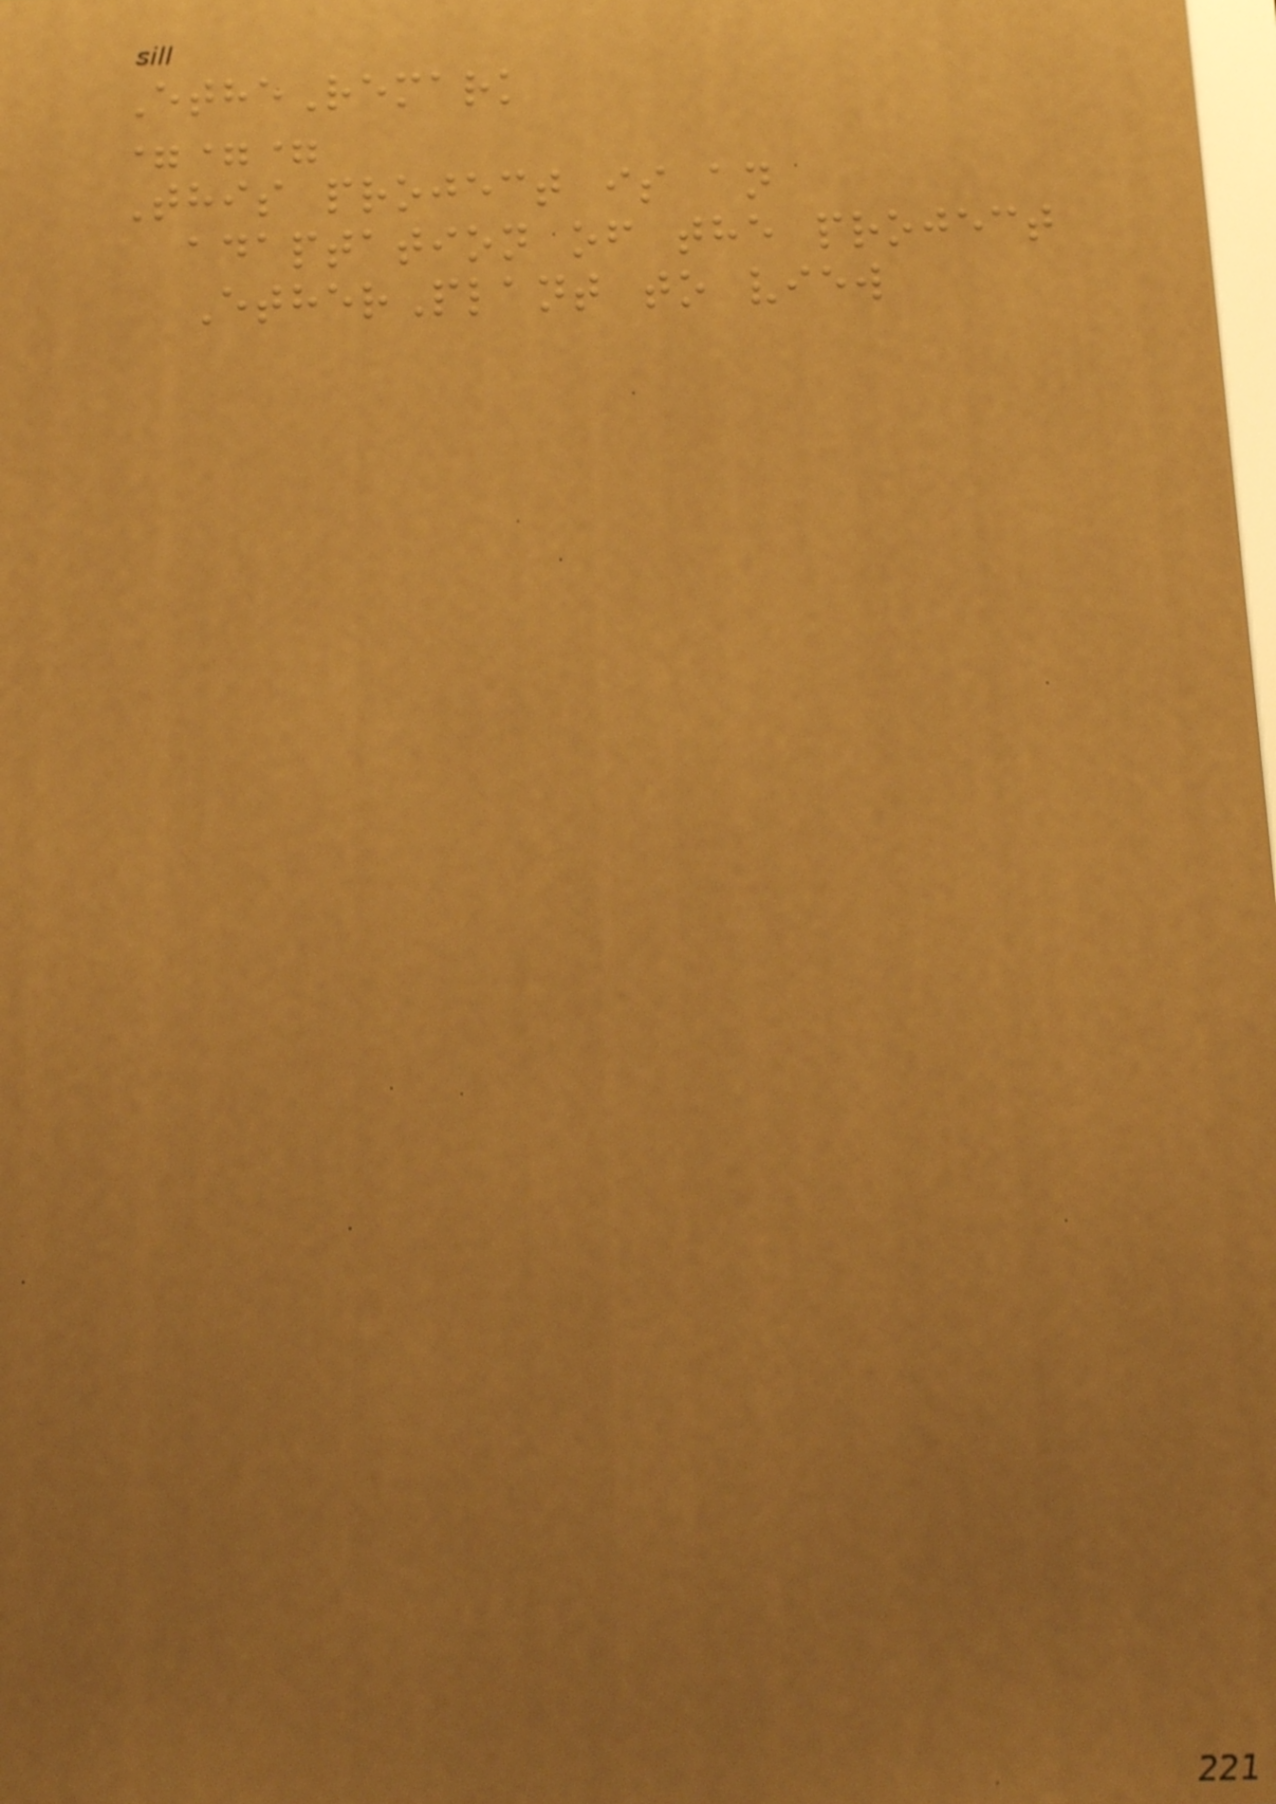EtheRemark
===
This project is an
adaptation of the project
EtherPlant to view
